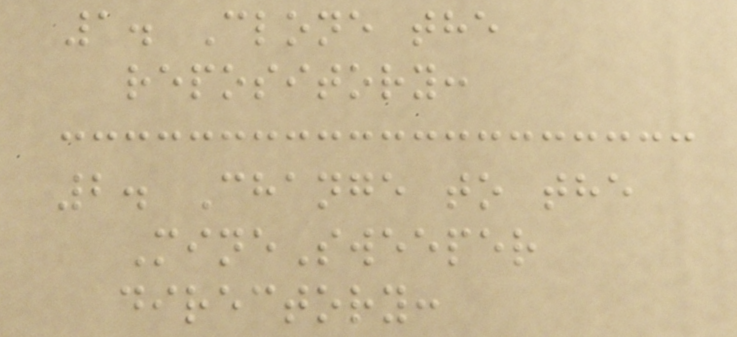1. Clone the
repository:
2. Change to the
MineSweeper
directory:
